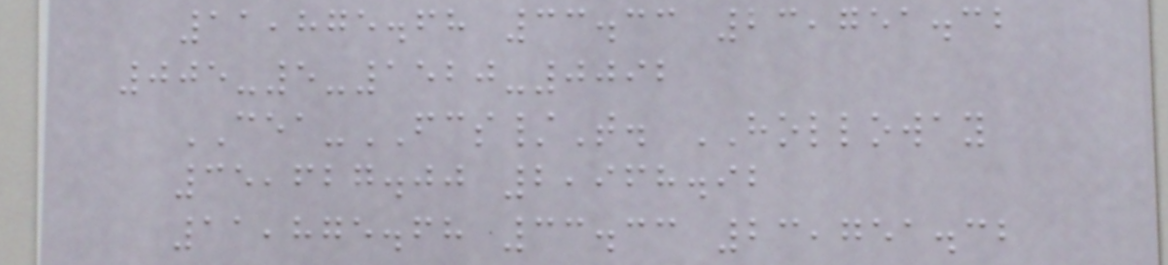11,875.68 33.33 23,751.32
005-5-1520-0092
CEA-FCS/T. HOLLOWAY
35,627.00 2,968.92
11,875.68 33.33 23,751.32
